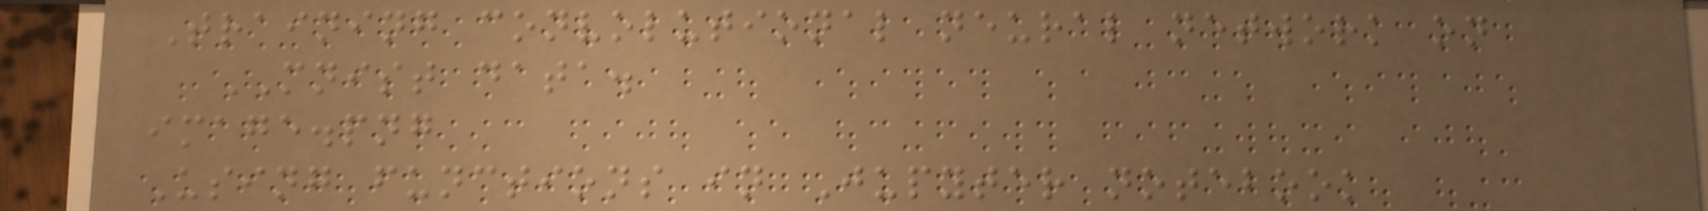Training convolutional neural network on
MNIST data.
image.png
Using functions in Jupyter notebook
